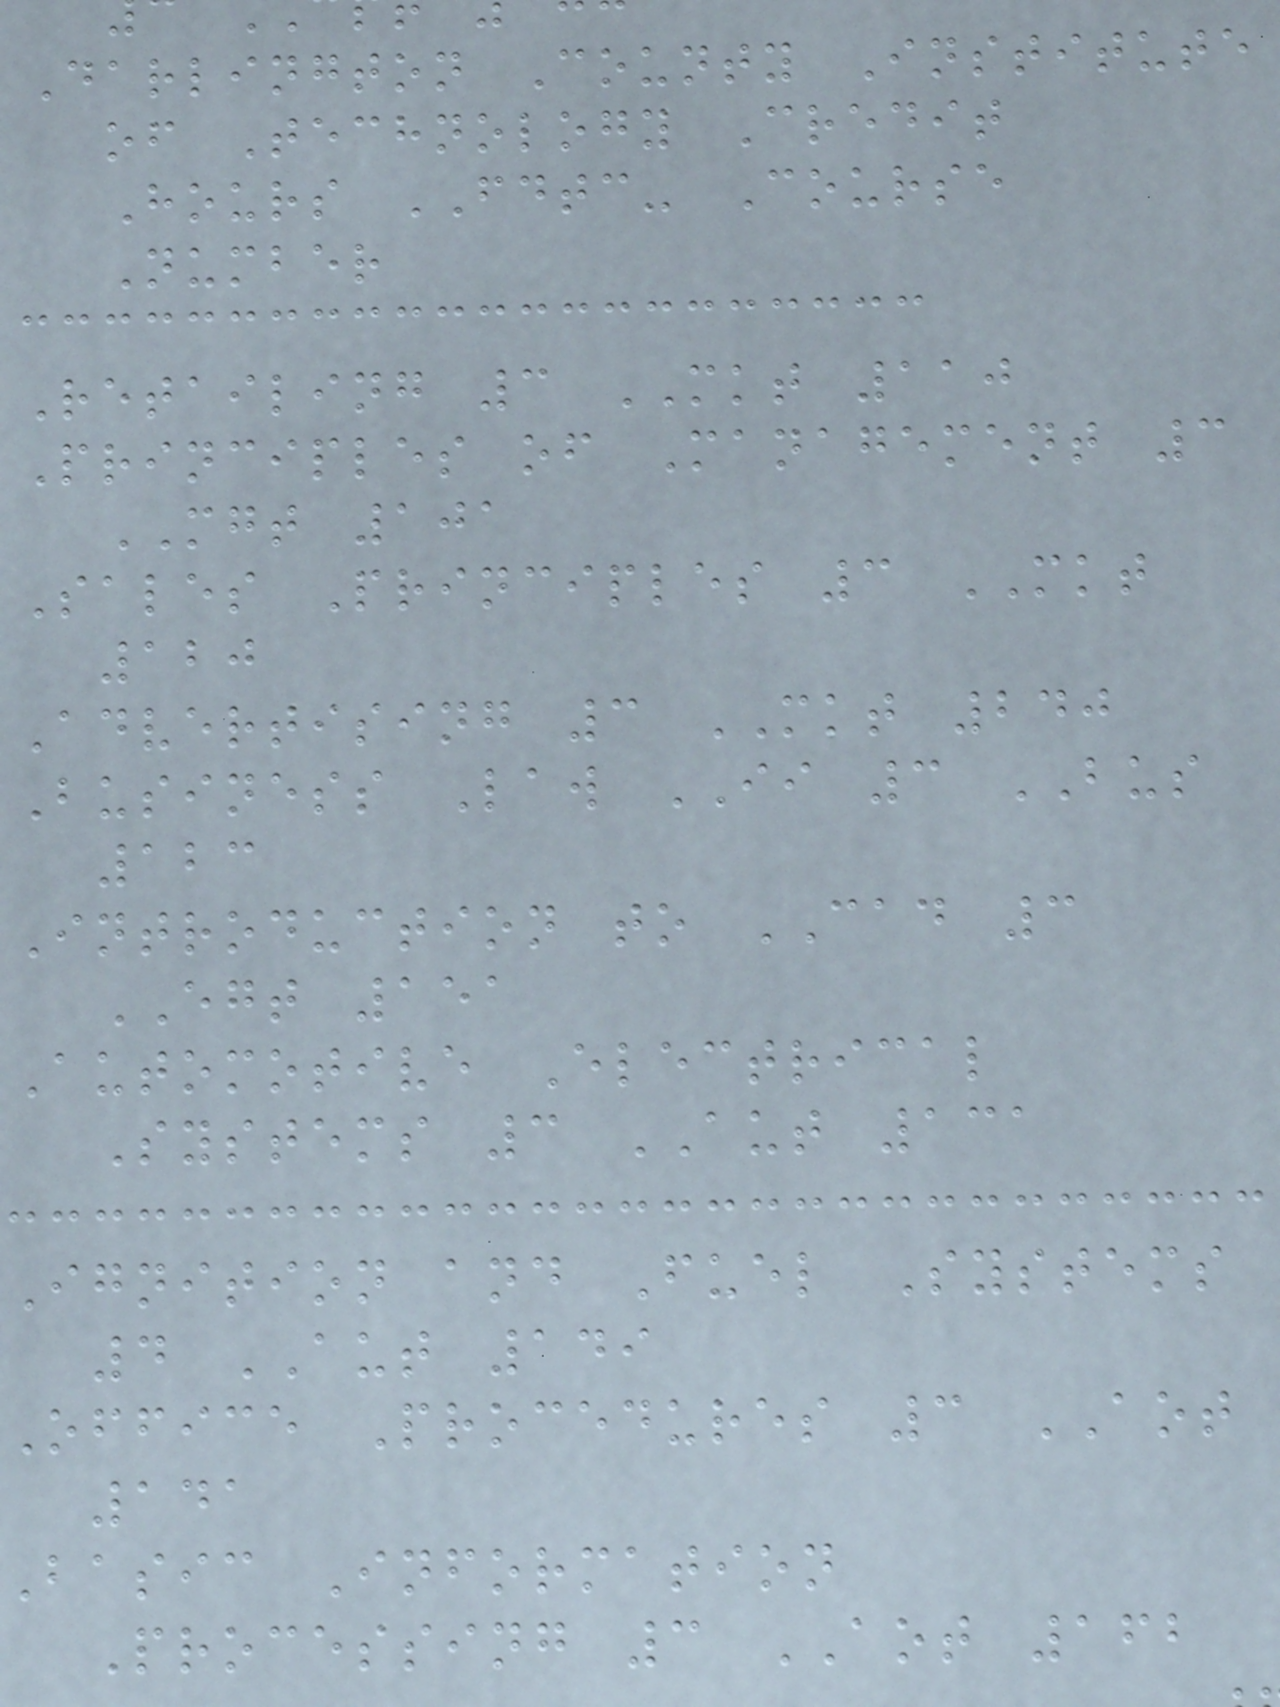Darlington County Institute
of Technology Credit
Hours FDTC- Course
Number
Retailing 3 MKT 110
Principles of Management 3
MGT 101
Sales Principles 3 MKT
120
Advertising 3 MKT 240
Business Law II 3 BUS
123
Introduction to CAD 3
EGT 151
Automotive Electrical
Systems 3 AUT 131
Ignition and Fuel Systems
4 AUT 149
Office Procedures 3 AOT
141
Basic Information
Processing 3 AOT 162
